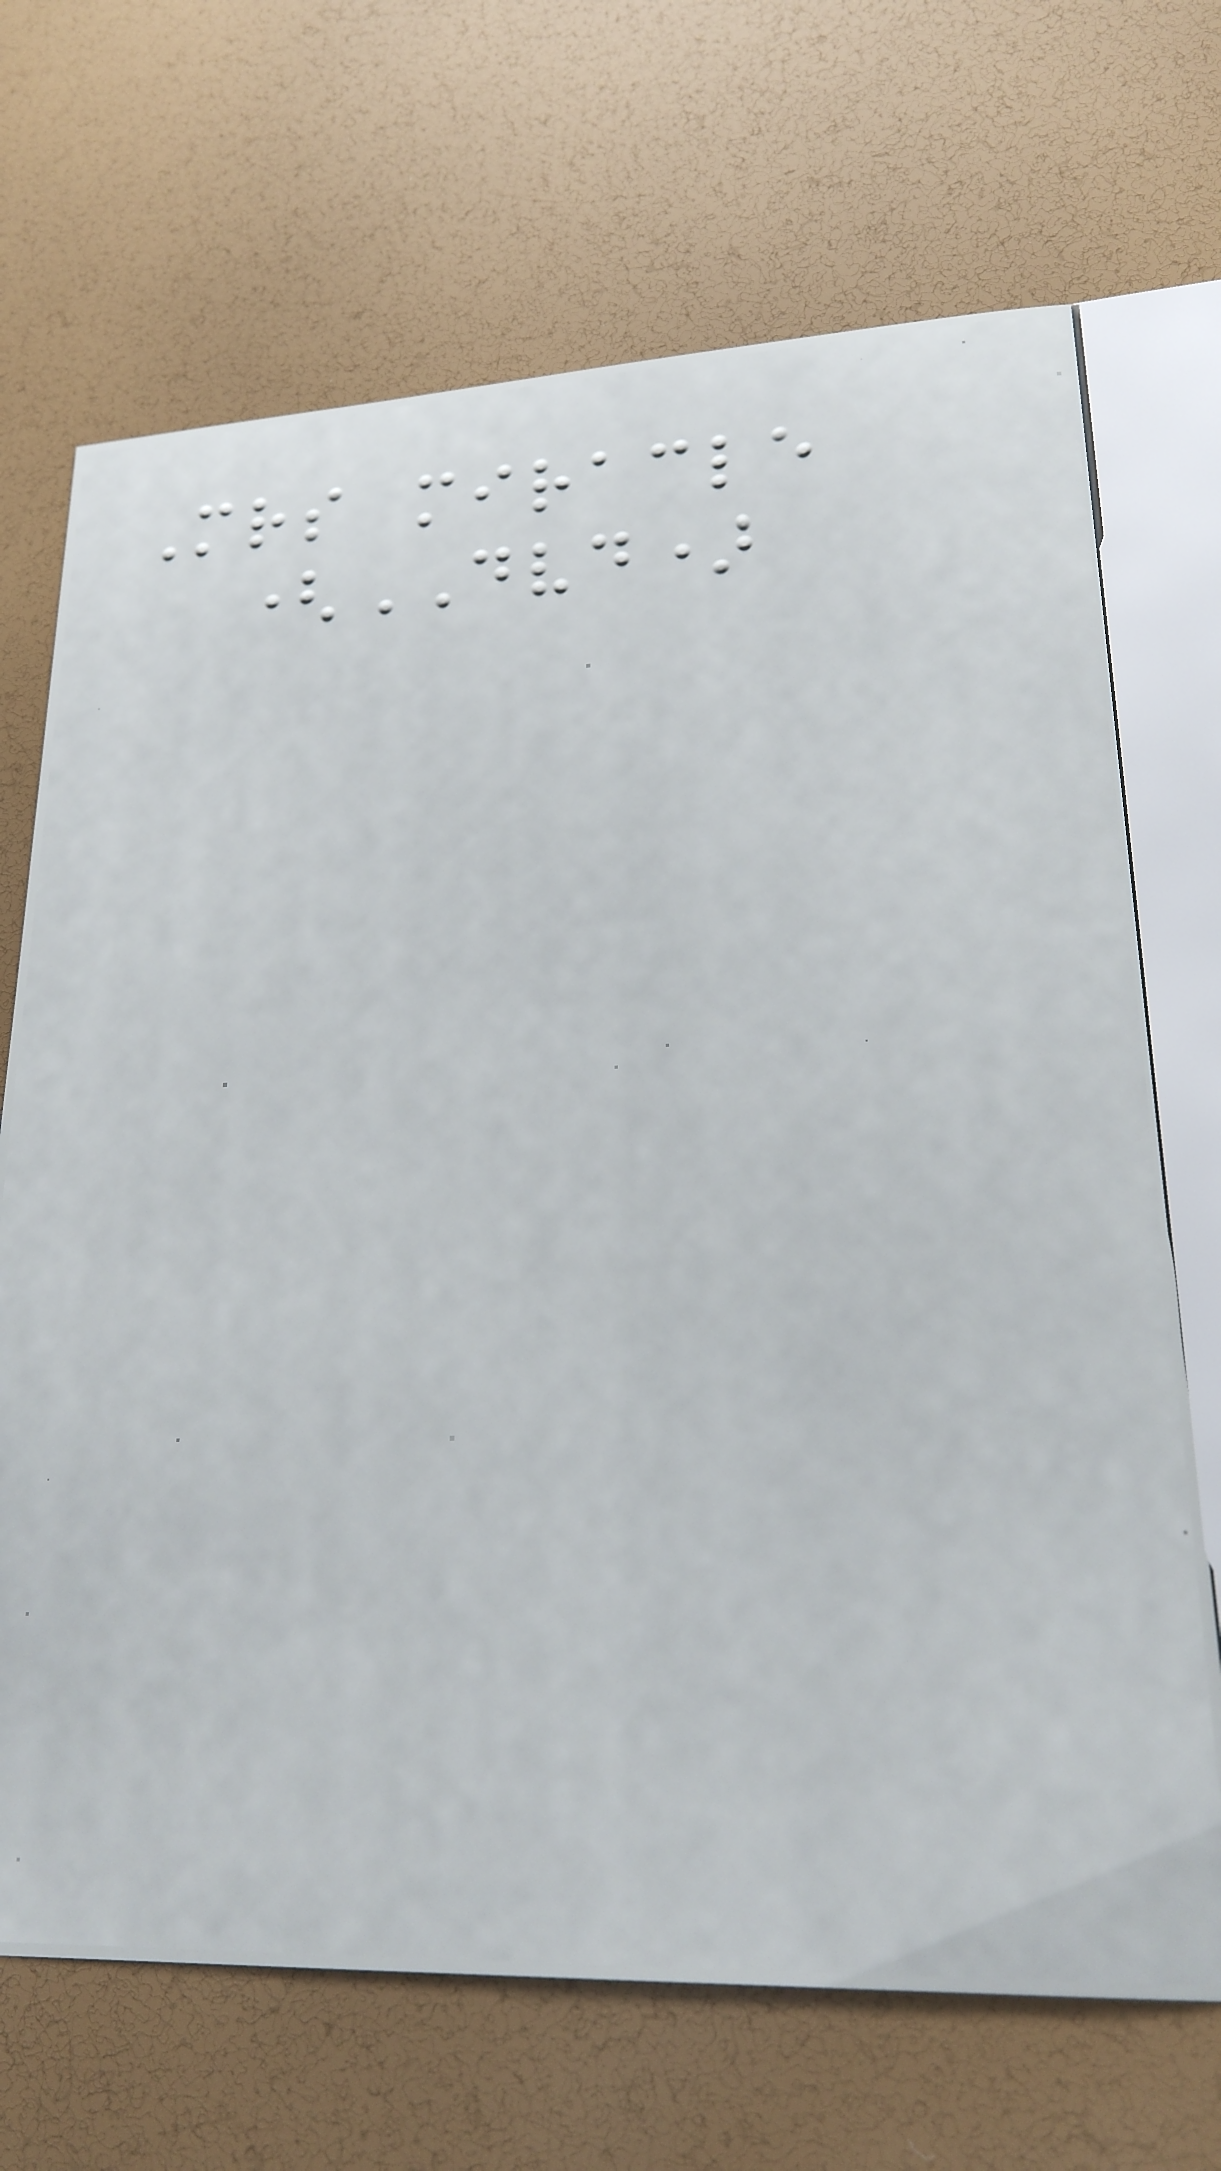Mrs miracle
(DVD)
